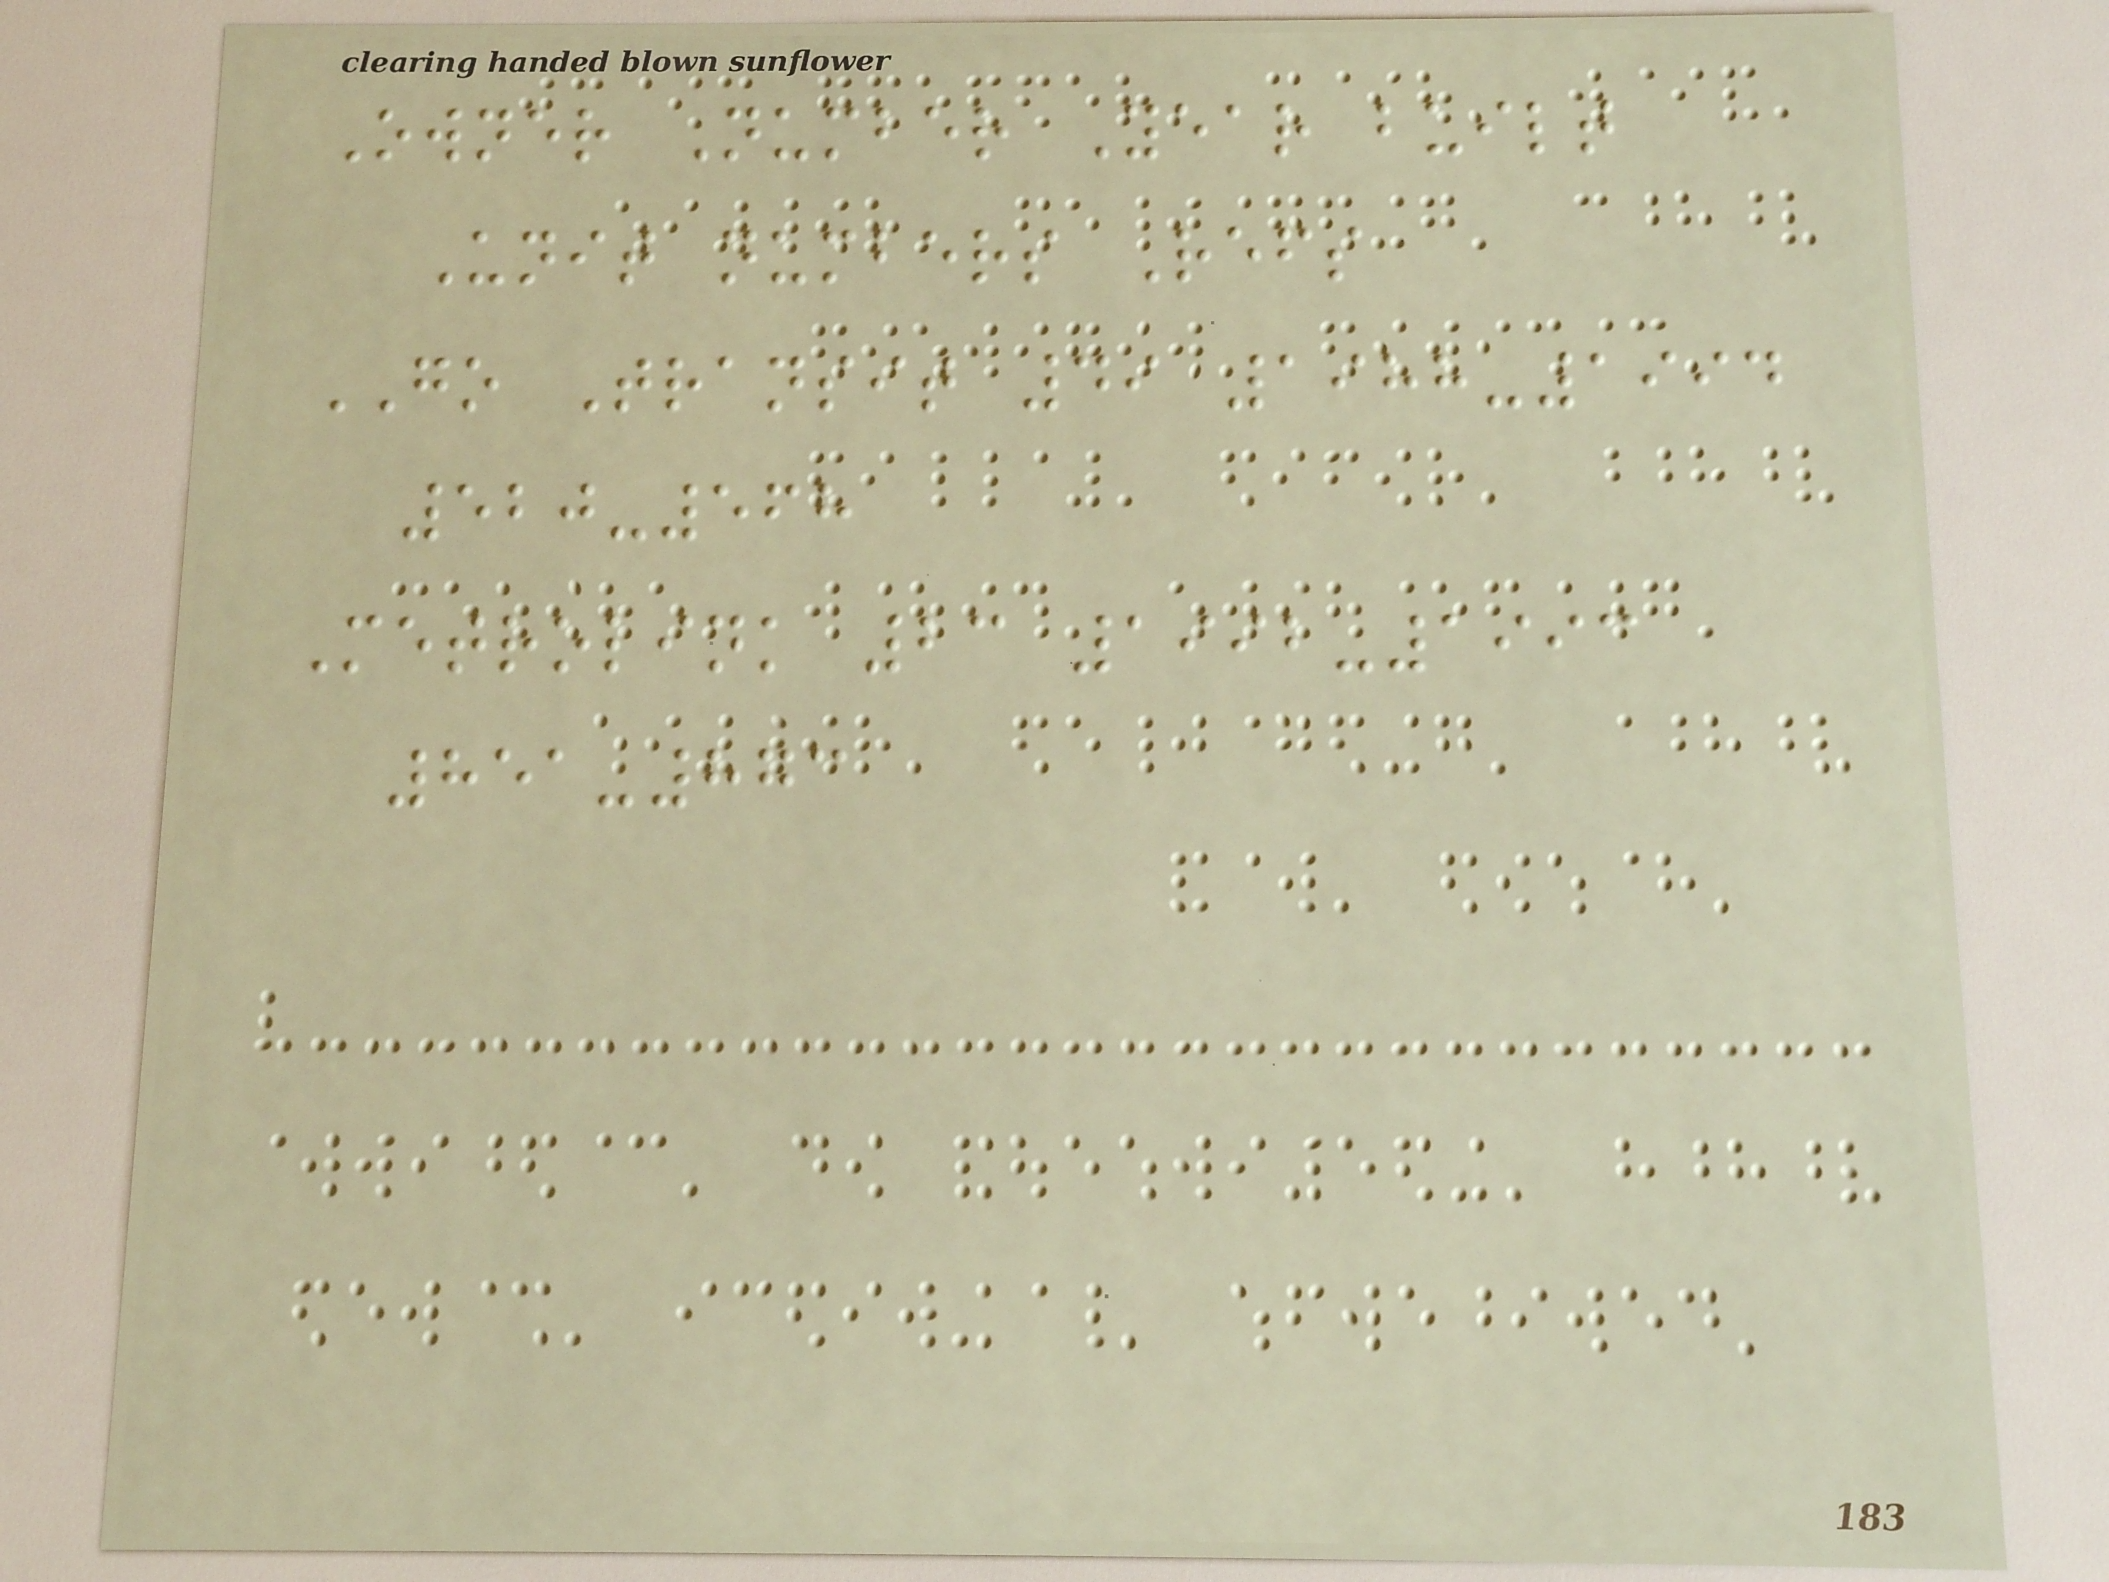Owner Number Year built
Unit numbers Refs
GO Transit 49 1988-1994
520-568
Metrolink 23 1992-1993
851-873
